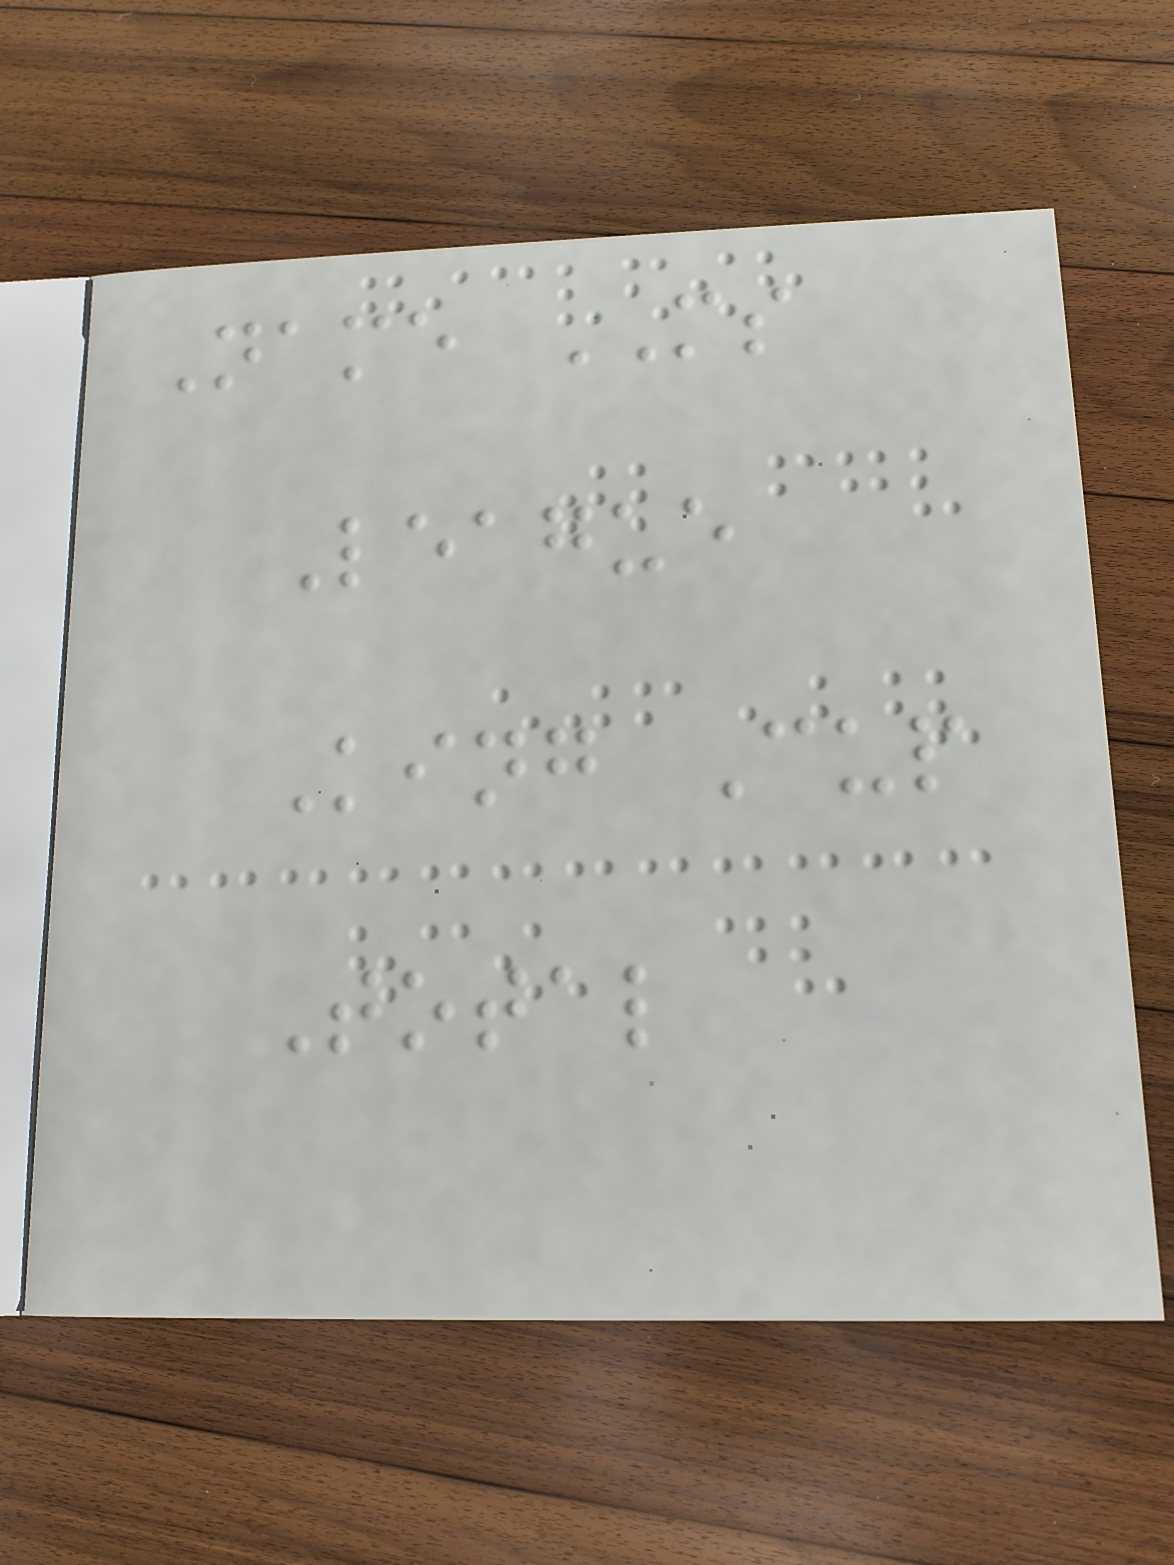Name MS
League
King Cup
Total
